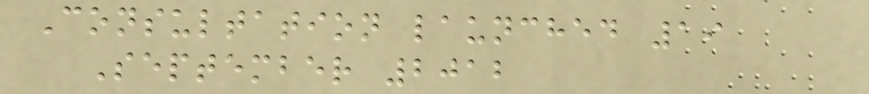Consultation launched 19
September 2012
